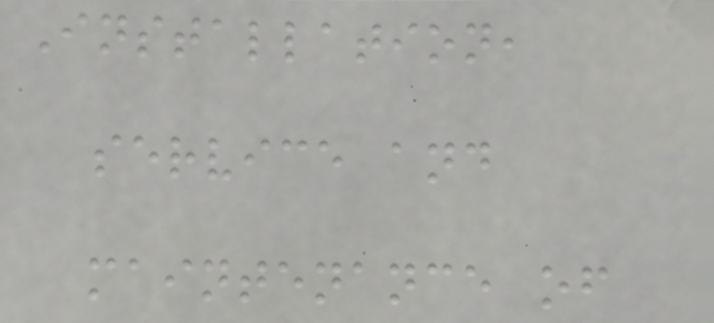Installation,
service and
maintenance of
